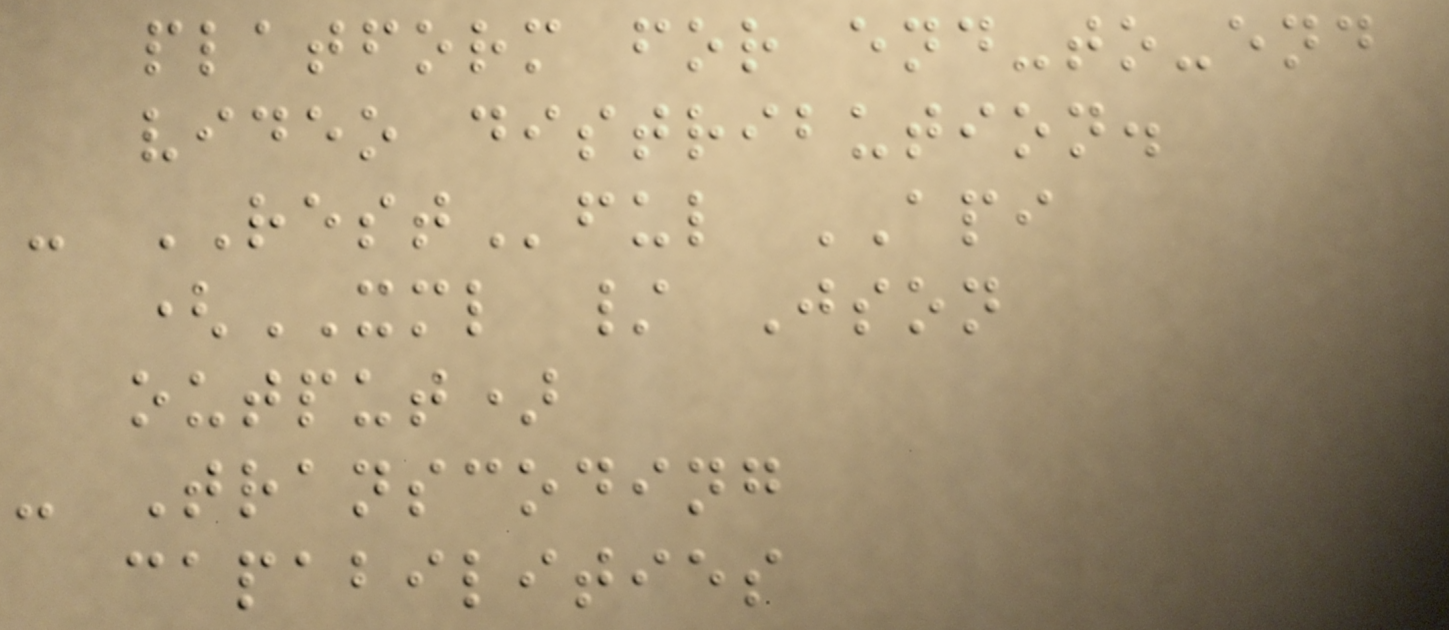platform for end-to-end
video distribution.
- RESTful API
(XML / Json
output)
- Transcoding
capabilities
